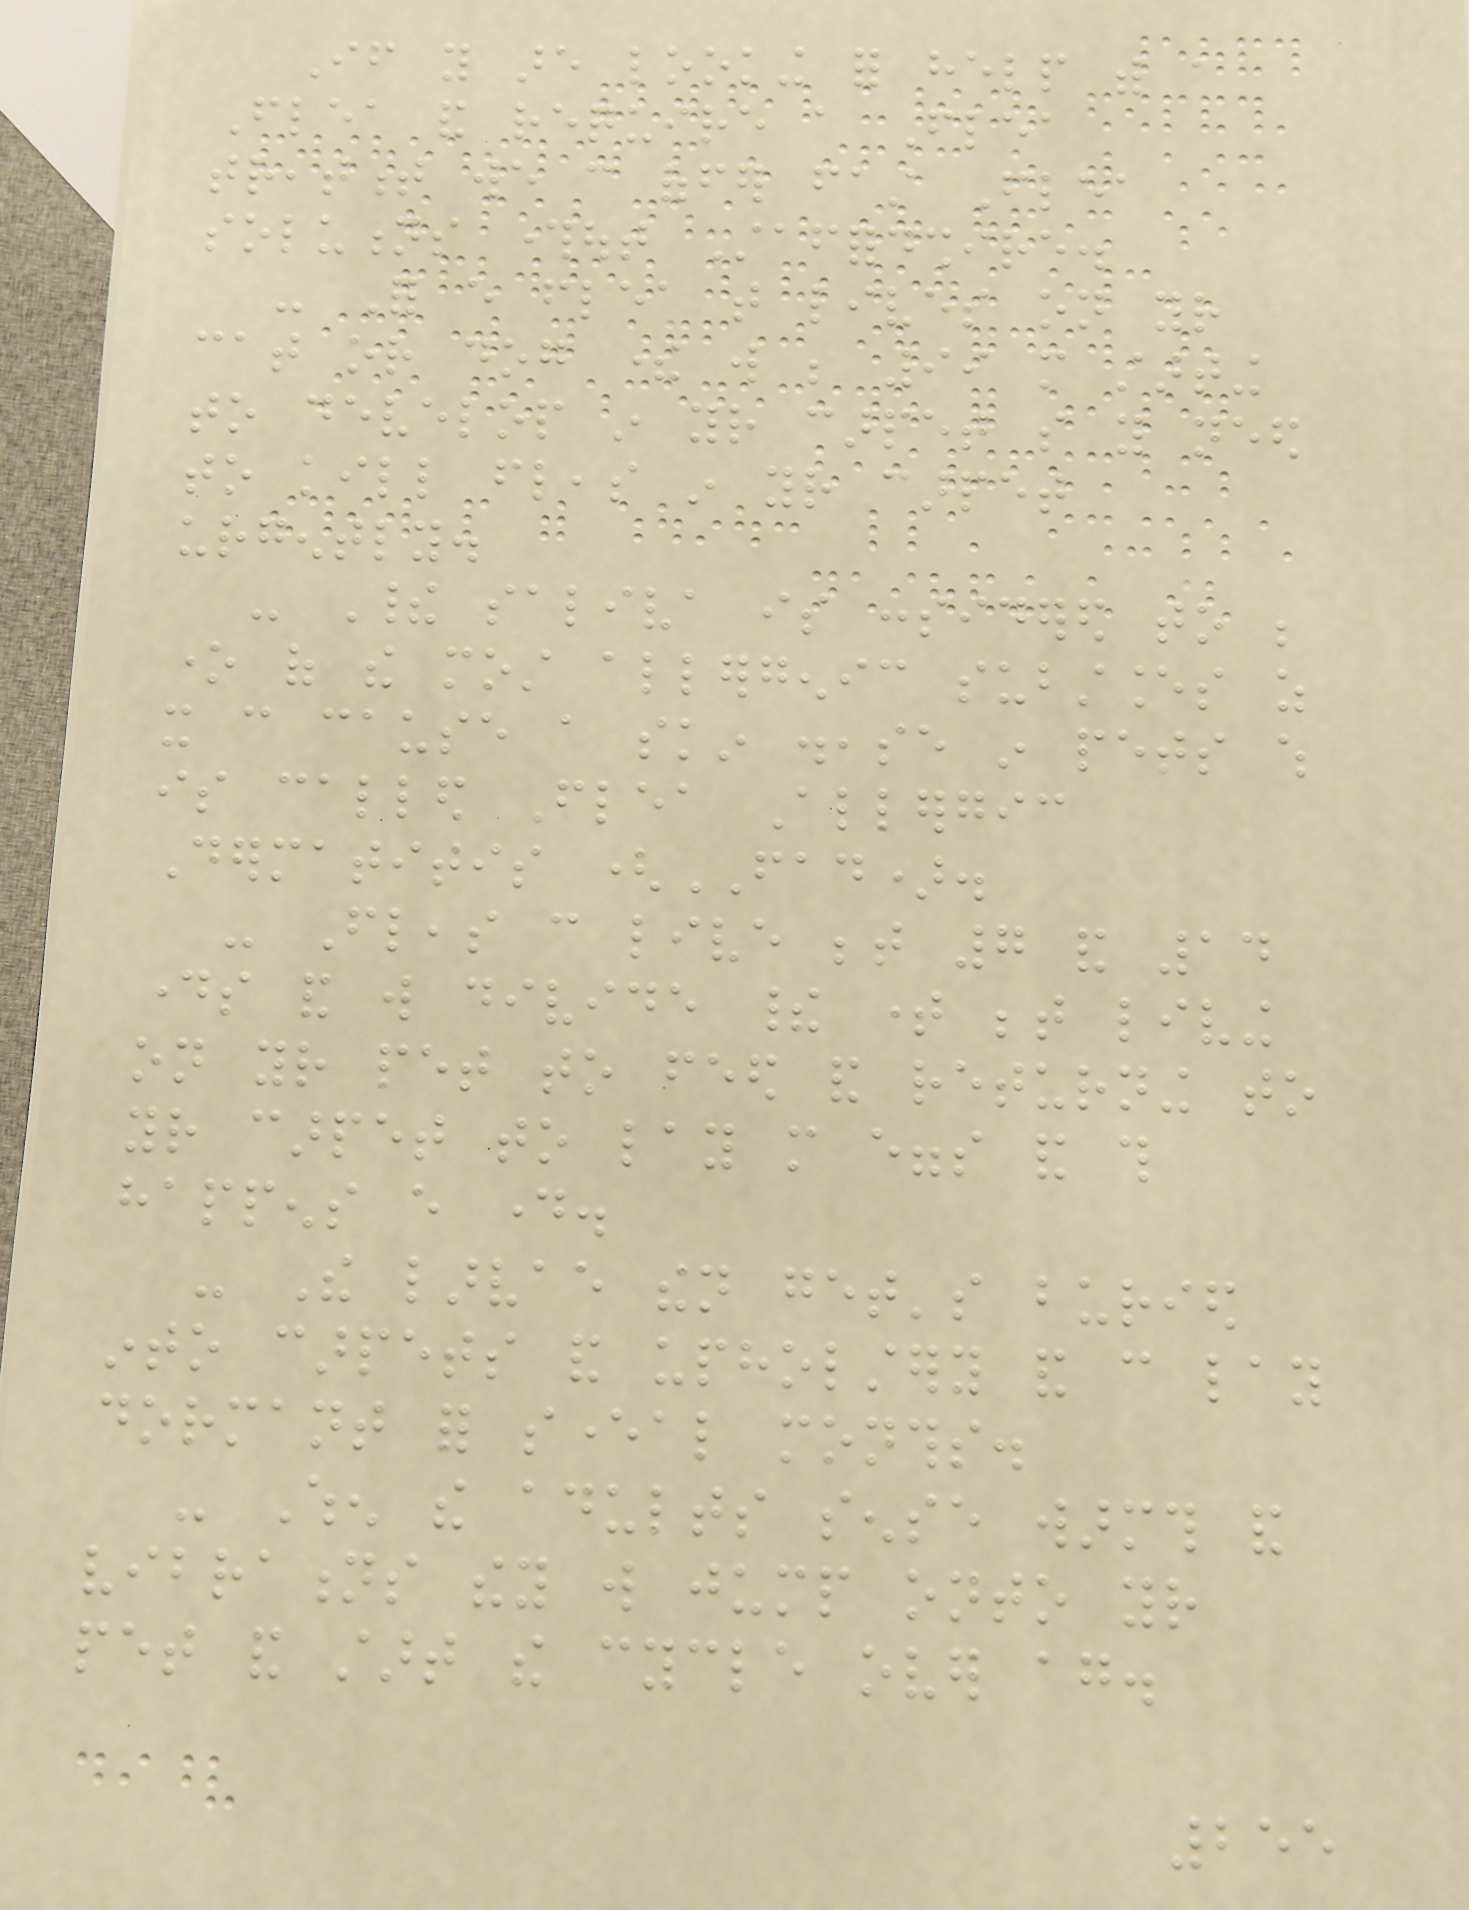If you are looking for help with a
Flea and require a Flea
treatment we can offer fast Flea
solutions throughout Staffordshire.
- For every flea that lives on your
cat or dog there will be 99 more starting
to develop in your carpet so you need
to kill fleas in your carpet
urgently.
- Their saliva is considered to be
one of the most allergenic substances as
it can cause a skin disease in pets which
is called Flea Allergic
Dermatitis (FAD).
- Fleas can live between 7 and 14
days and will divide their time between living
on your pet to feed and returning to
your carpet to lay more eggs and this
happens every day.
- The larvae then get's buried
into carpets and upholstery and can lay
dormant for several months.
- When the adults sense warmth and
vibrations they will jump onto your
pet and start the cycle over again.
255
